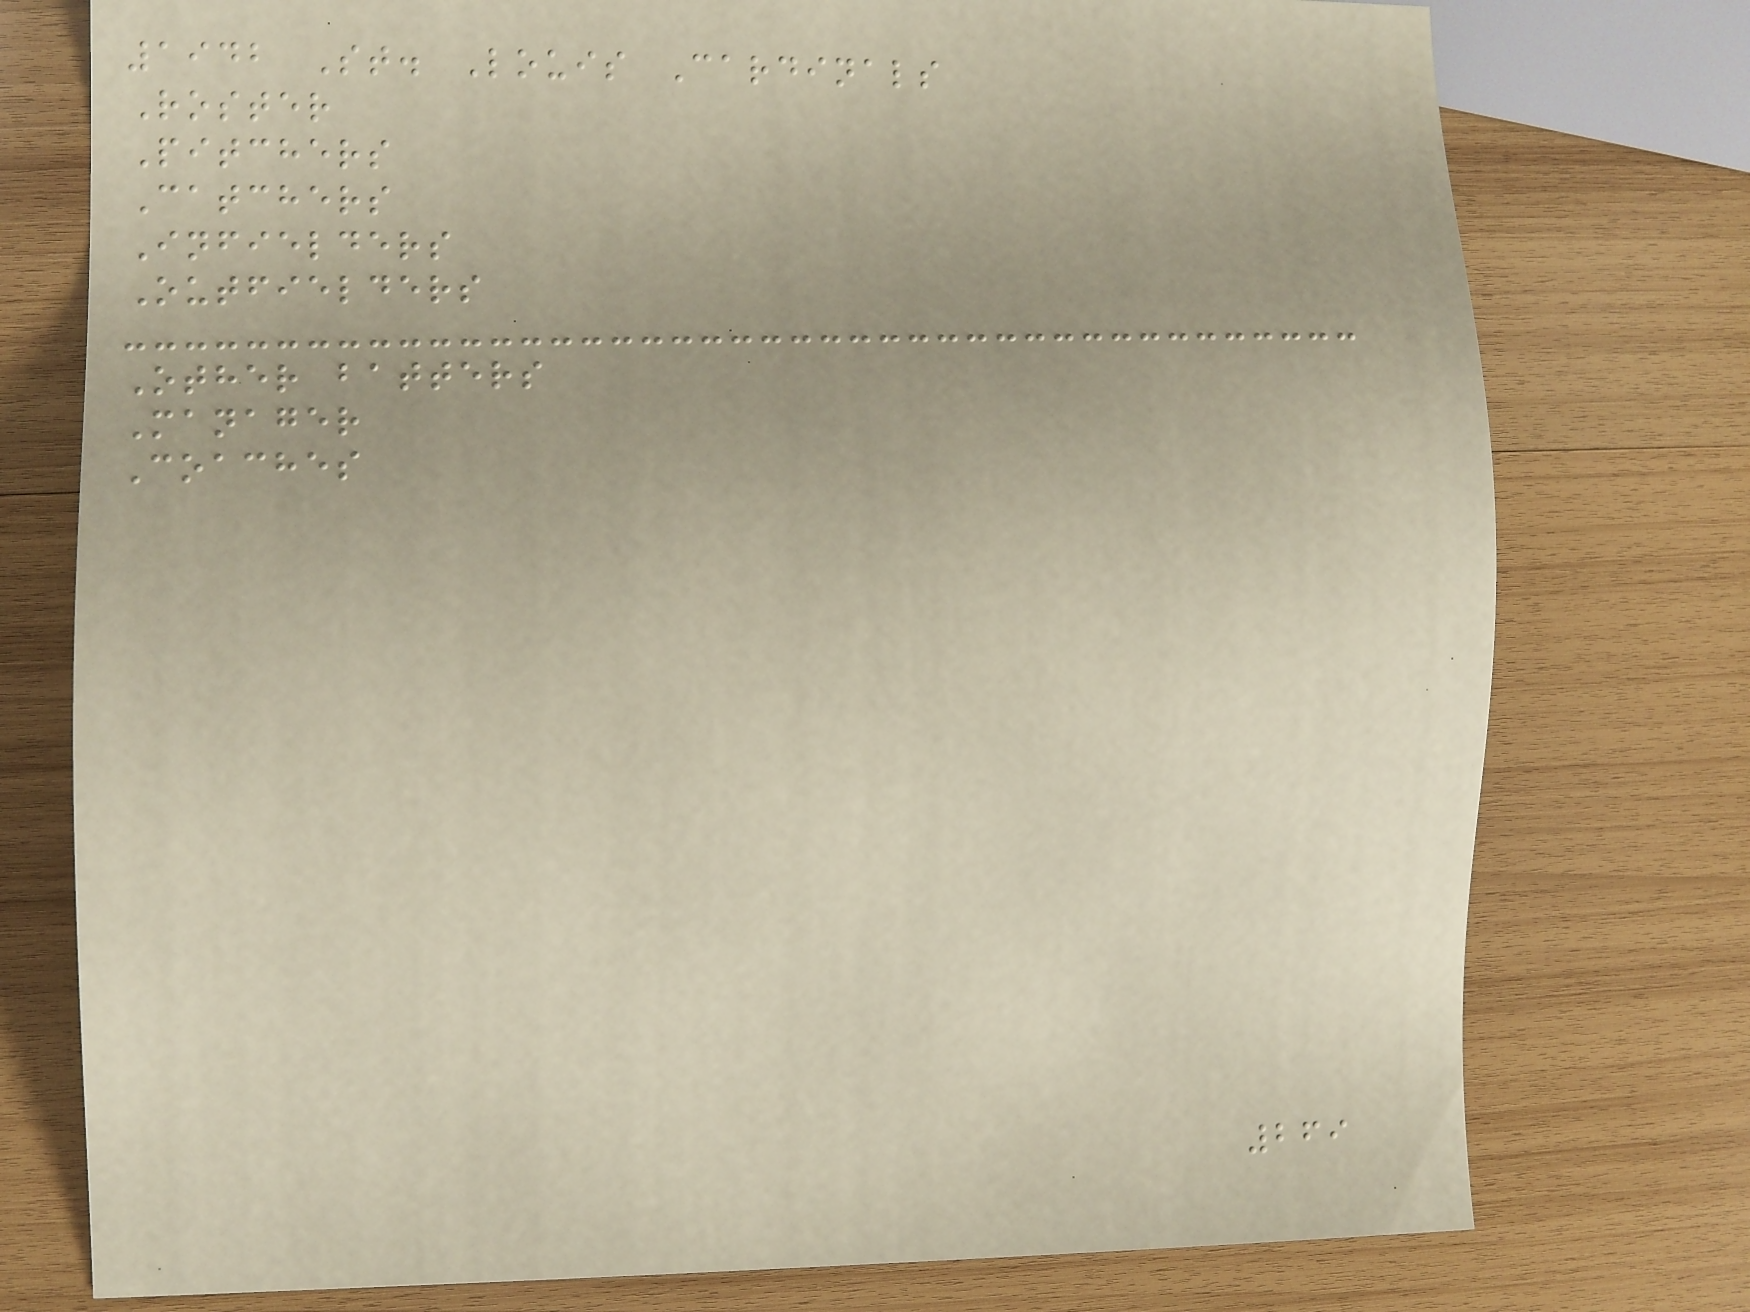1942 St. Louis Cardinals
Roster
Pitchers
Catchers
Infielders
Outfielders
Other batters
Manager
Coaches
269
